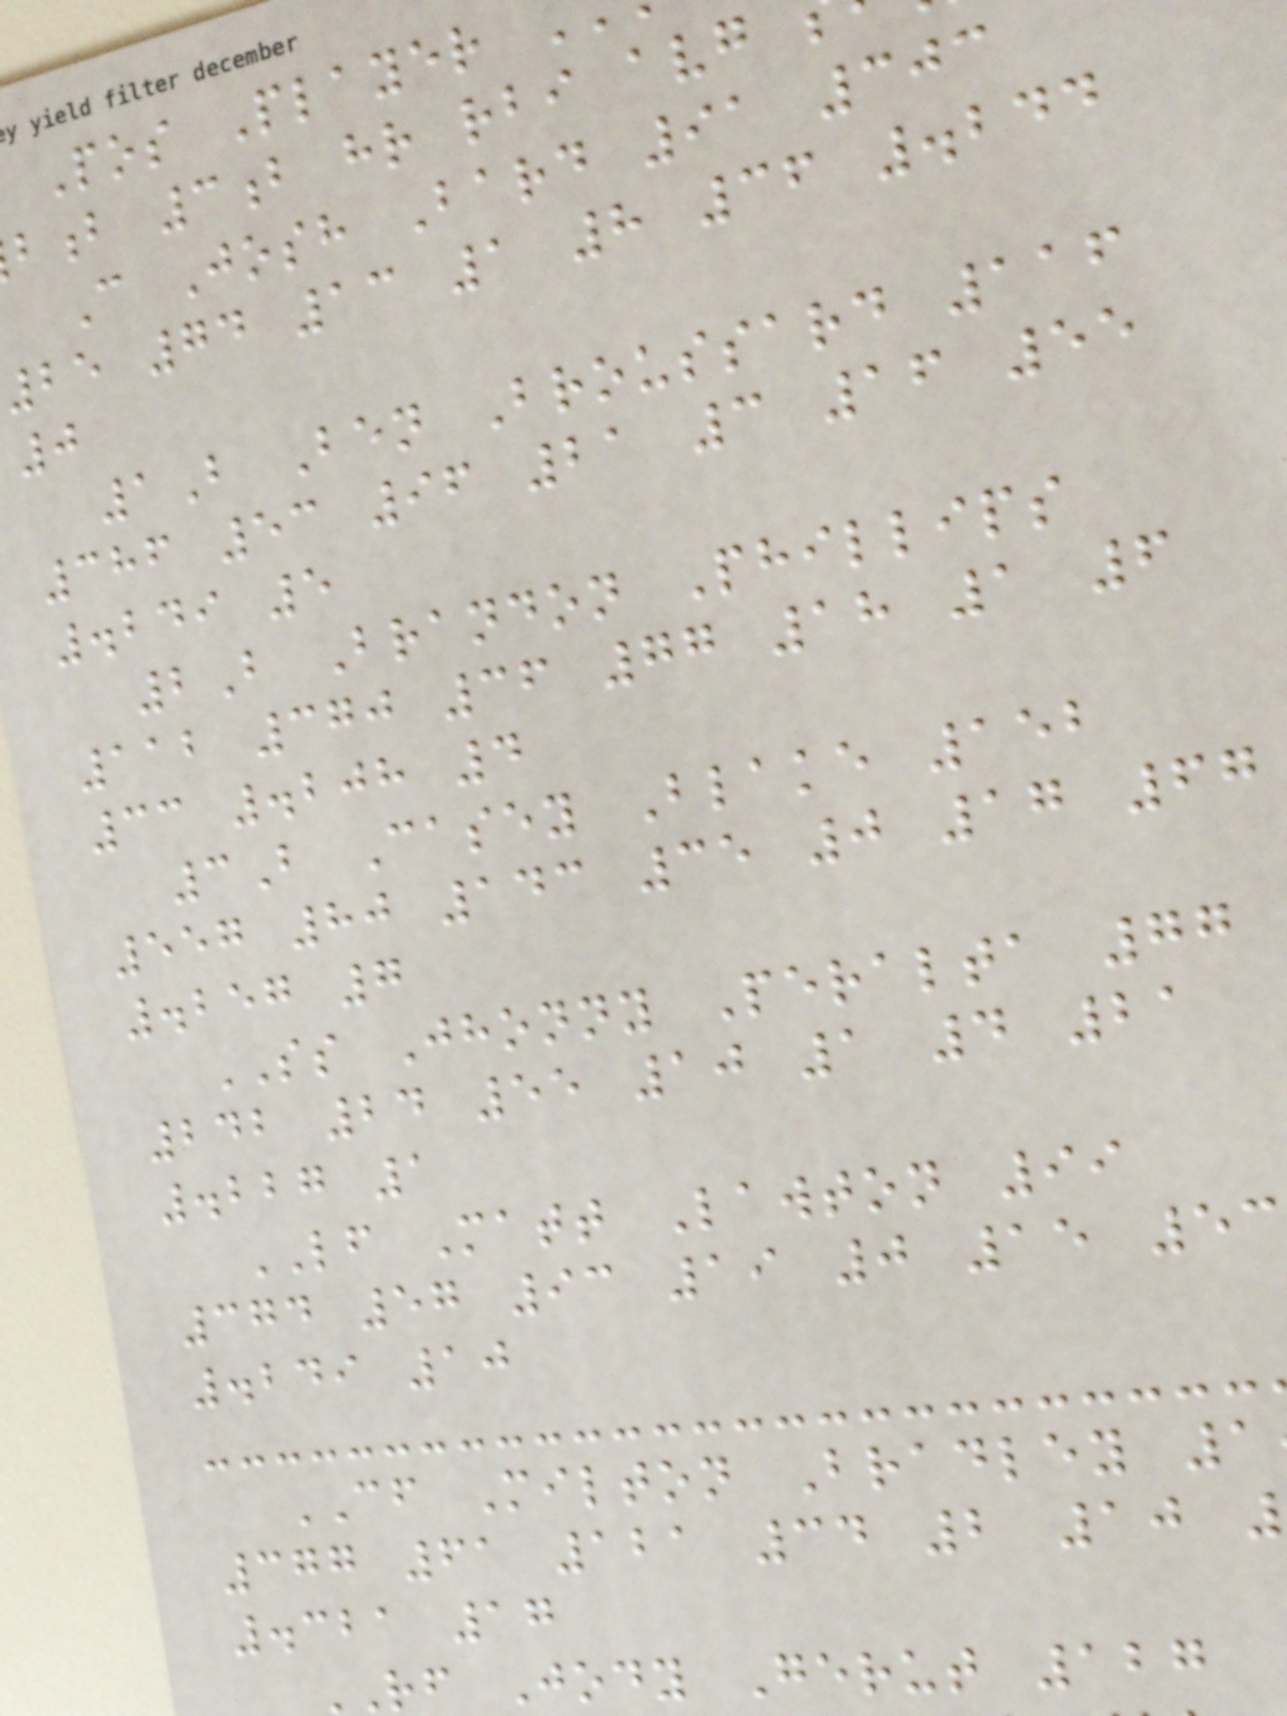Pos Player
b 3b hr rbi avg
C Josh Bard 91 303
25 74 13 1 8 36 .244
0
1B Ben Broussard 116
386 53 96 21 3 16 55
.249 5
2B Brandon Phillips
112 370 36 77 18 1 6
33 .208 4
3B Casey Blake 152
557 80 143 35 0 17 67
.257 7
SS Jhonny Peralta 77
242 24 55 10 1 4 21
.227 1
LF Matt Lawton 99
374 57 93 19 0 15 53
.249 10
CF Milton Bradley 1
377 61 121 34 2 10
.321 17
RF Jody Gerut 127
